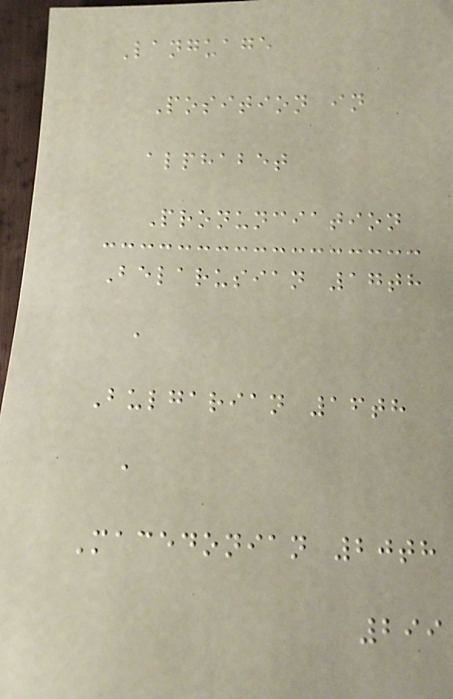Language
Position in
alphabet
Pronunciation
Belarusian 17th
,
Bulgarian 16th
,
Macedonian 20th
299
